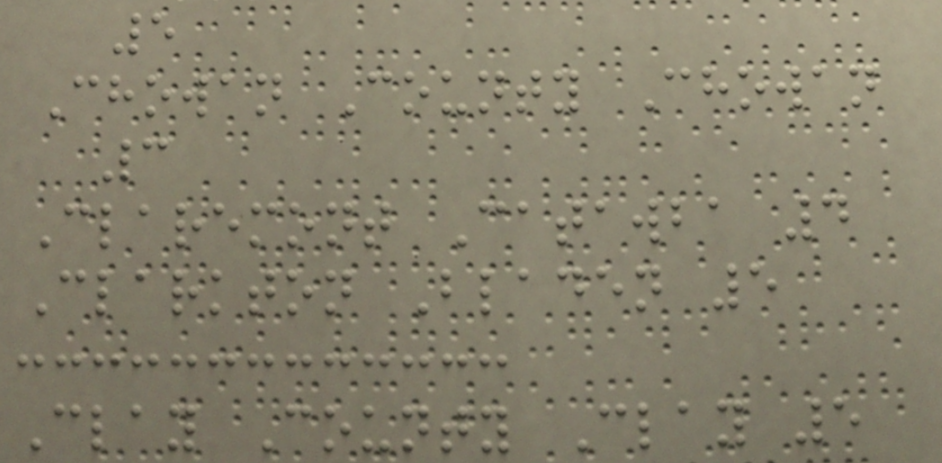5
Chowan County Chowan
3
Claremont Catawba 4
Clarkton Bladen 5
Clay County Clay 5
